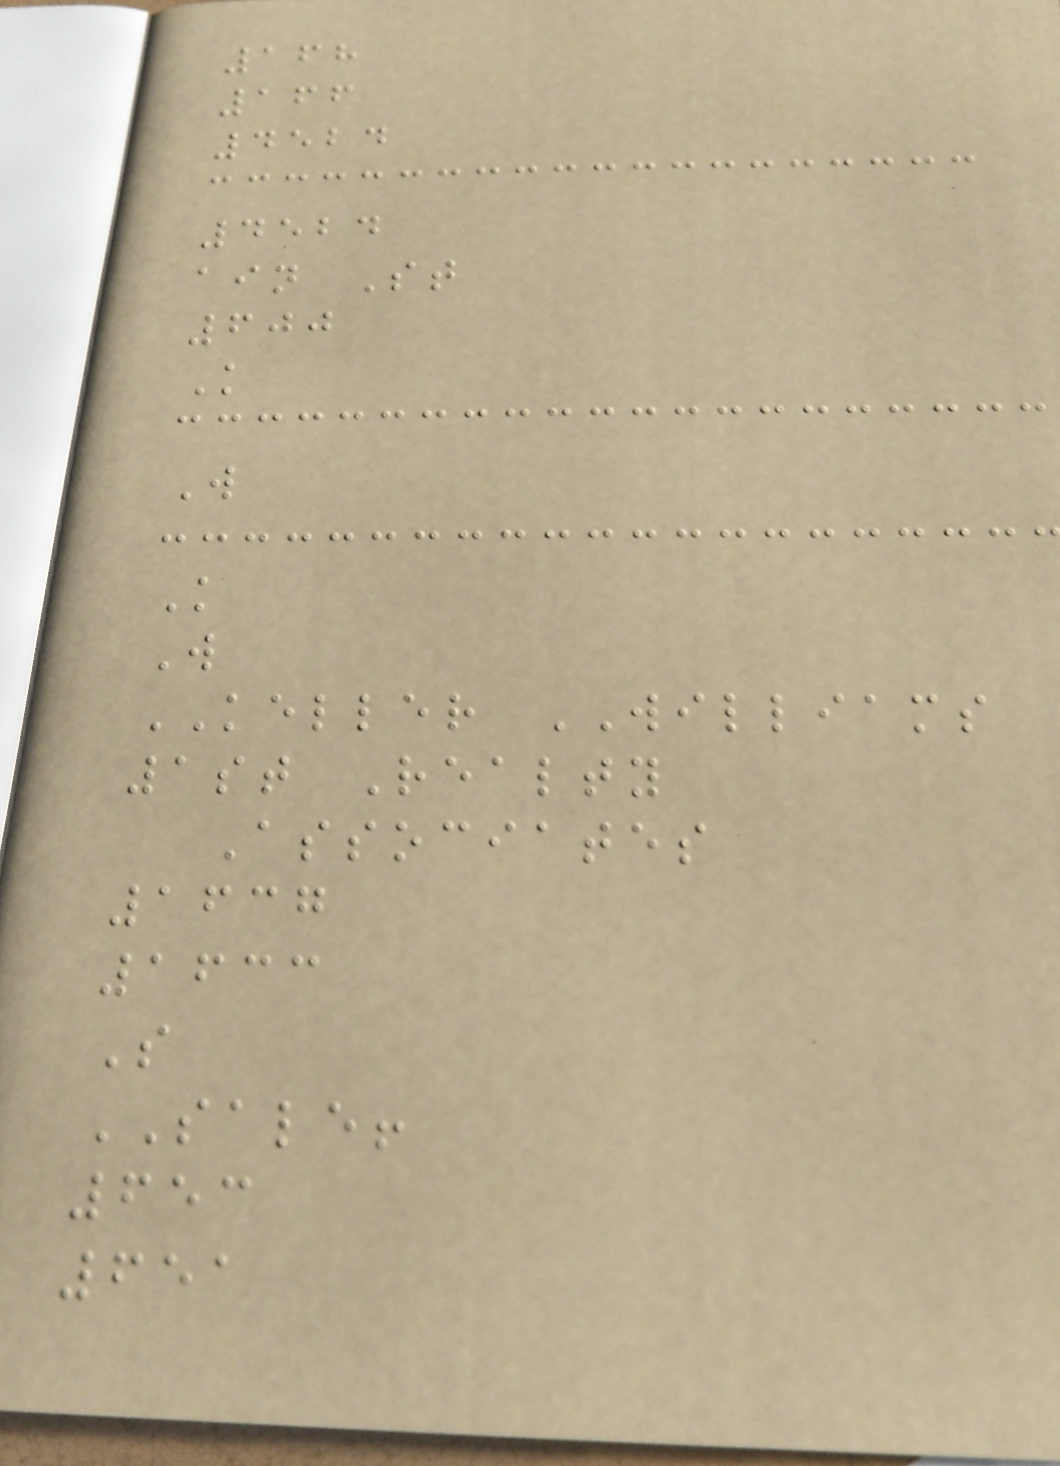168
166
4524
4524
ain St
600
K
W
K
W
KELLER WILLIAMS
1st Realty
Associates
1637
1633
S
SALE!
653
651
